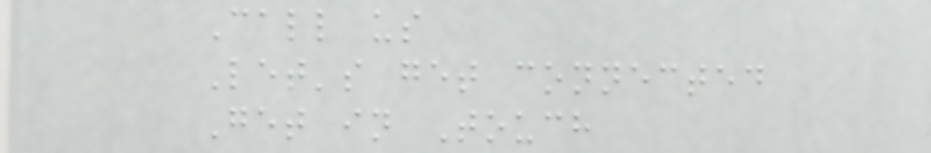Call us
Let's get connected
Get in Touch
